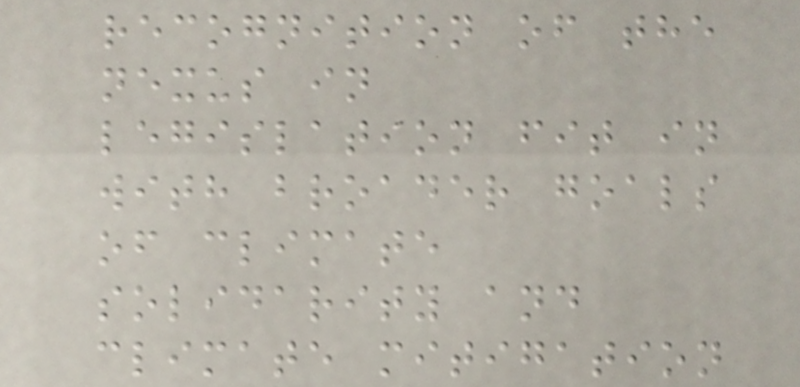recognition of the
nexus in
legislation fit in
with broader goals
of climate
solidarity and
climate mitigation
